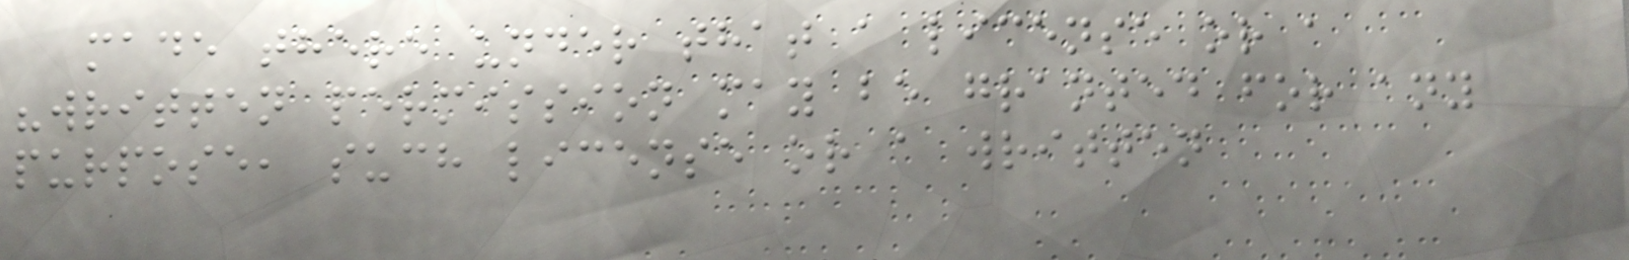made there under that a license or a
"written permission may be granted for any
purpose, such license or a written
